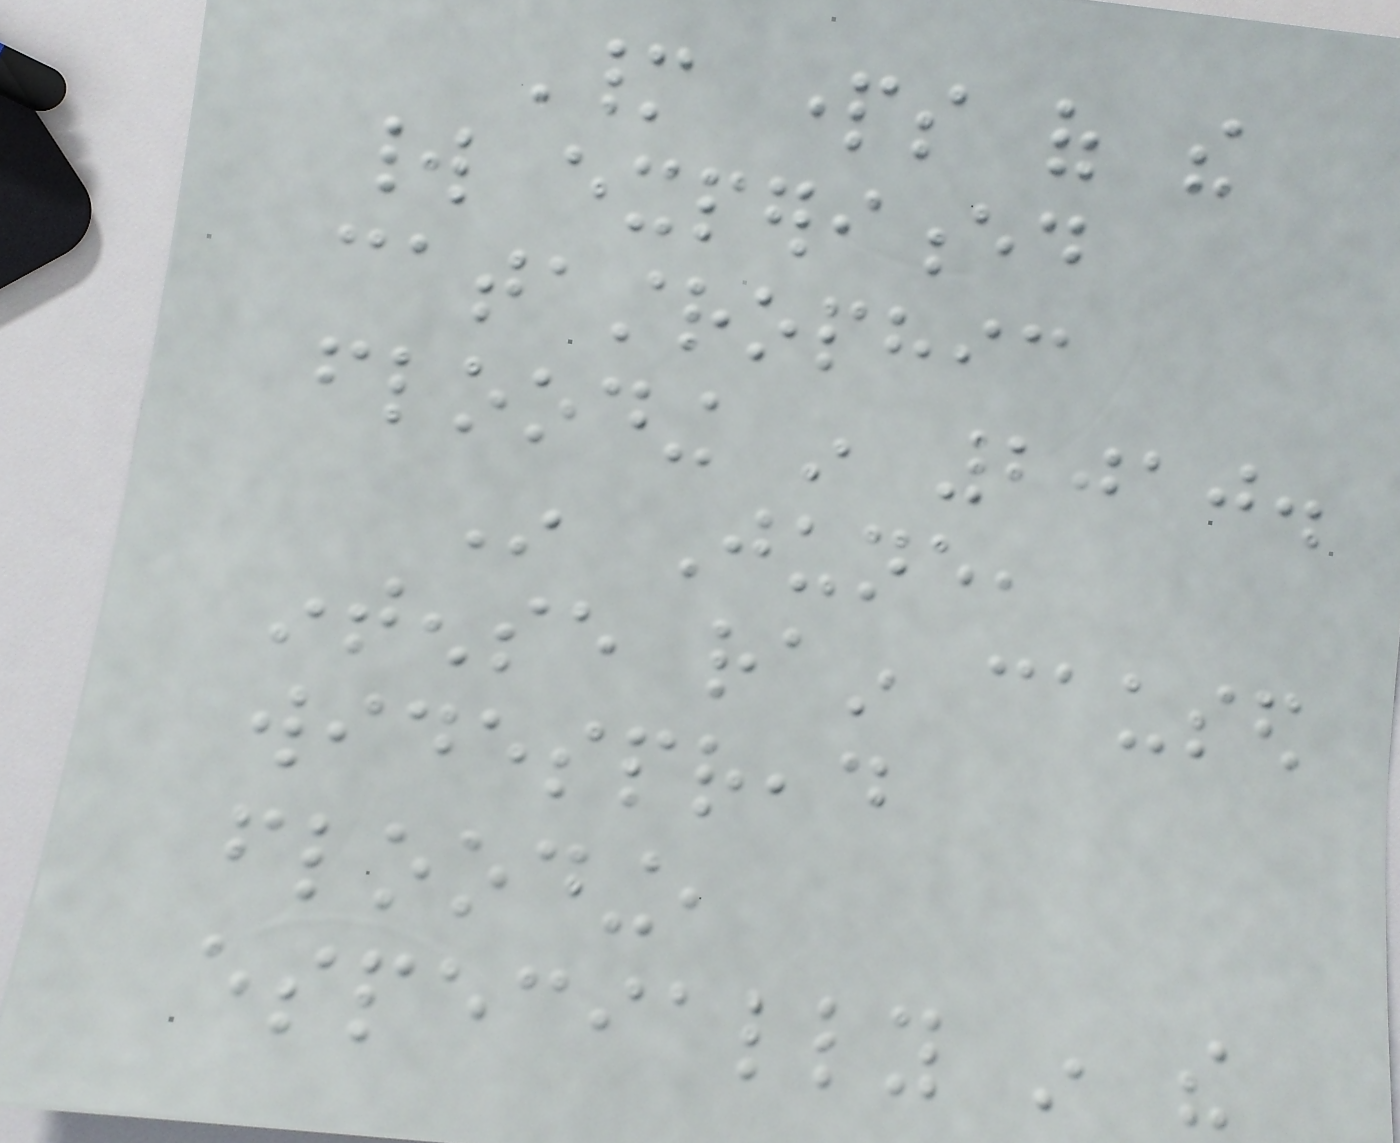Many parts of the
world experienced
catastrophic
flooding in 2010.
In June,
intense rain caused
widespread
flooding,
especially in the
